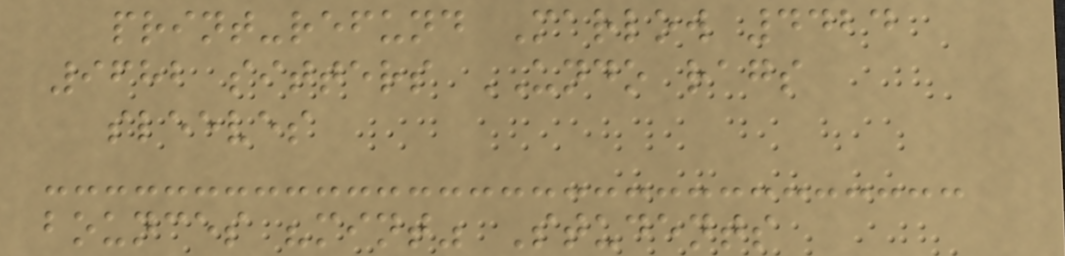print-refund Marlow 4424
9682 sitters UNDO rags
sleeves
bounces "mint" Students
